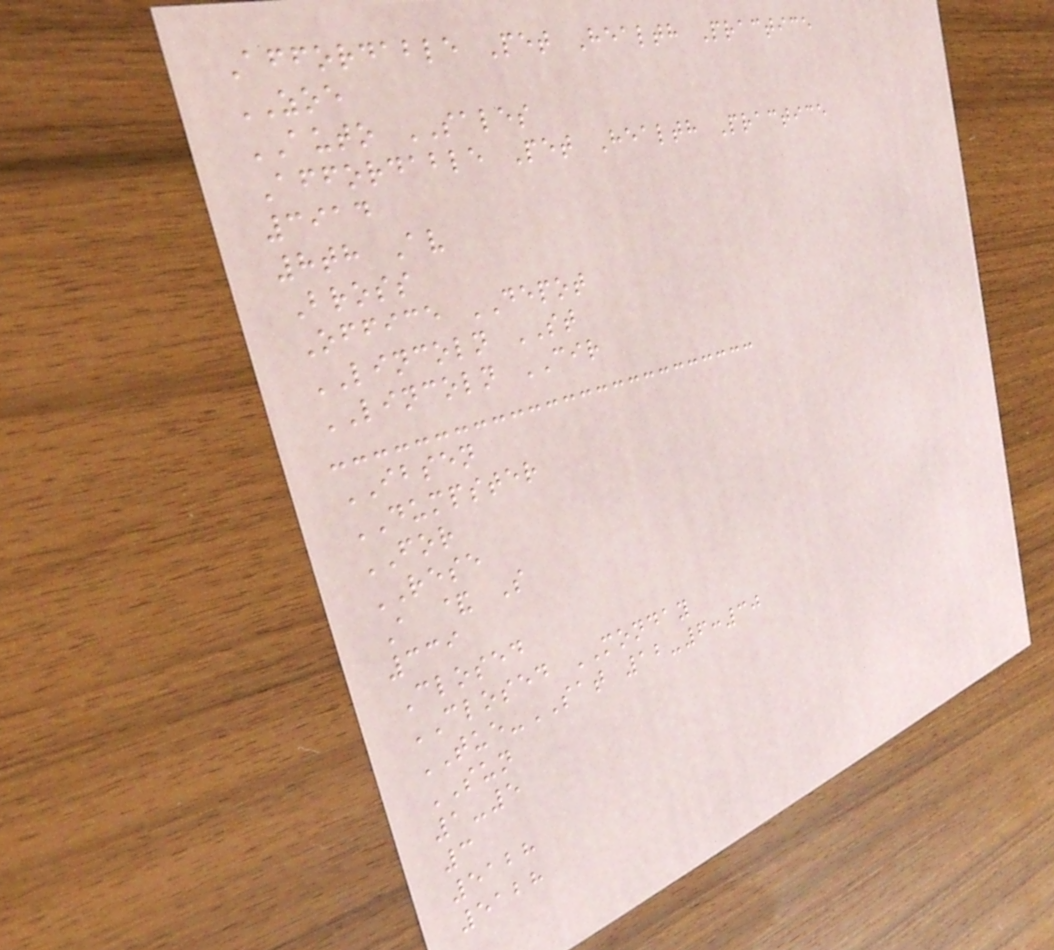Affordable Pet Health Practice
ZOE
AUTO SALES
Affordable Pet Health Practice
3914
8th Av
Bross
Office DEPOT
LINCOLN ST
LINCOLN CIR
IBSEN
DUMPSTER
FOR
RESE
A & S
339
Closed
CLOSED MONDAY
TUE-SAT 12-6:30
SUN
1-5
3
5128
5128
